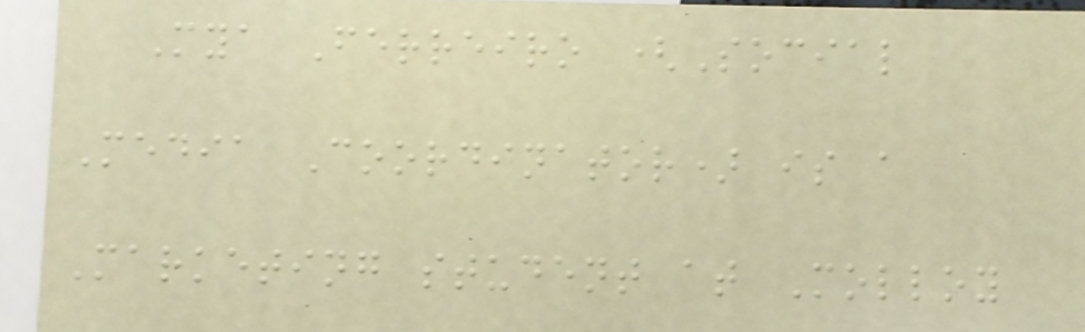Mya Ferreiro (Social
Media Coordinator) is a
Marketing student at Molloy
